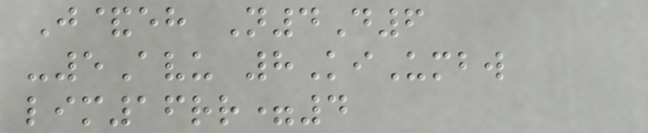J&eh N4D6
-5Avu 8KiUmbw
lim16rr=4
